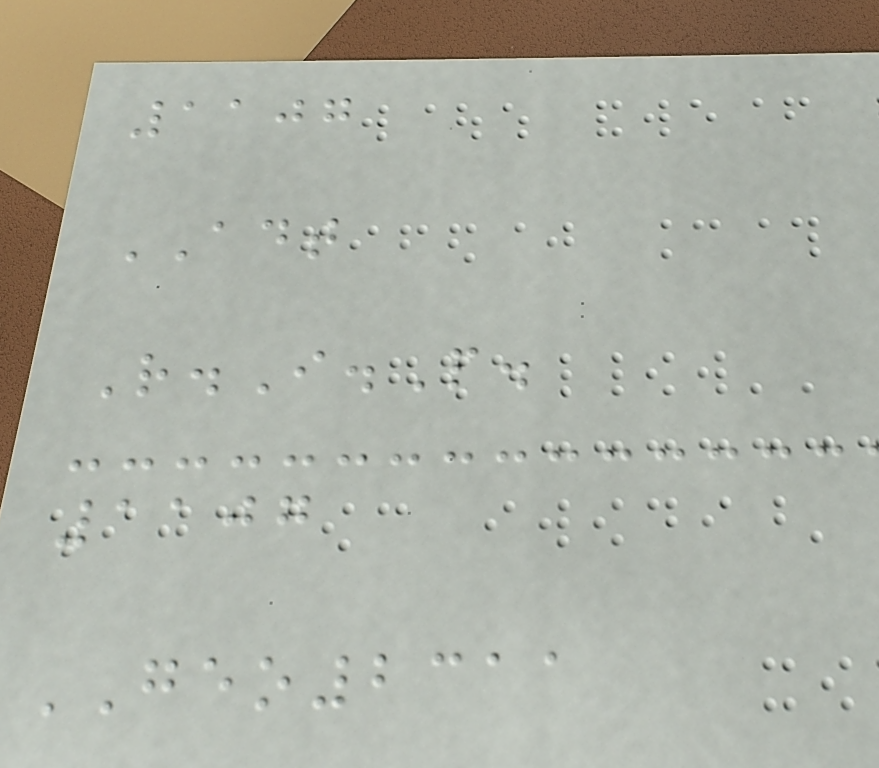1107
ADT
R.I.P.
1107
GEO2311
